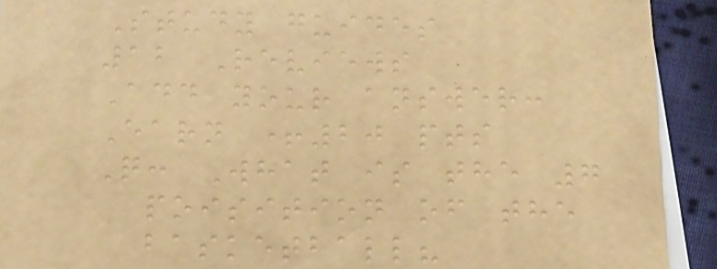Study guides
12 Reviews
Add your answer:
Earn +20 pts
Q: What is the 7
poisition of the
basketball?
